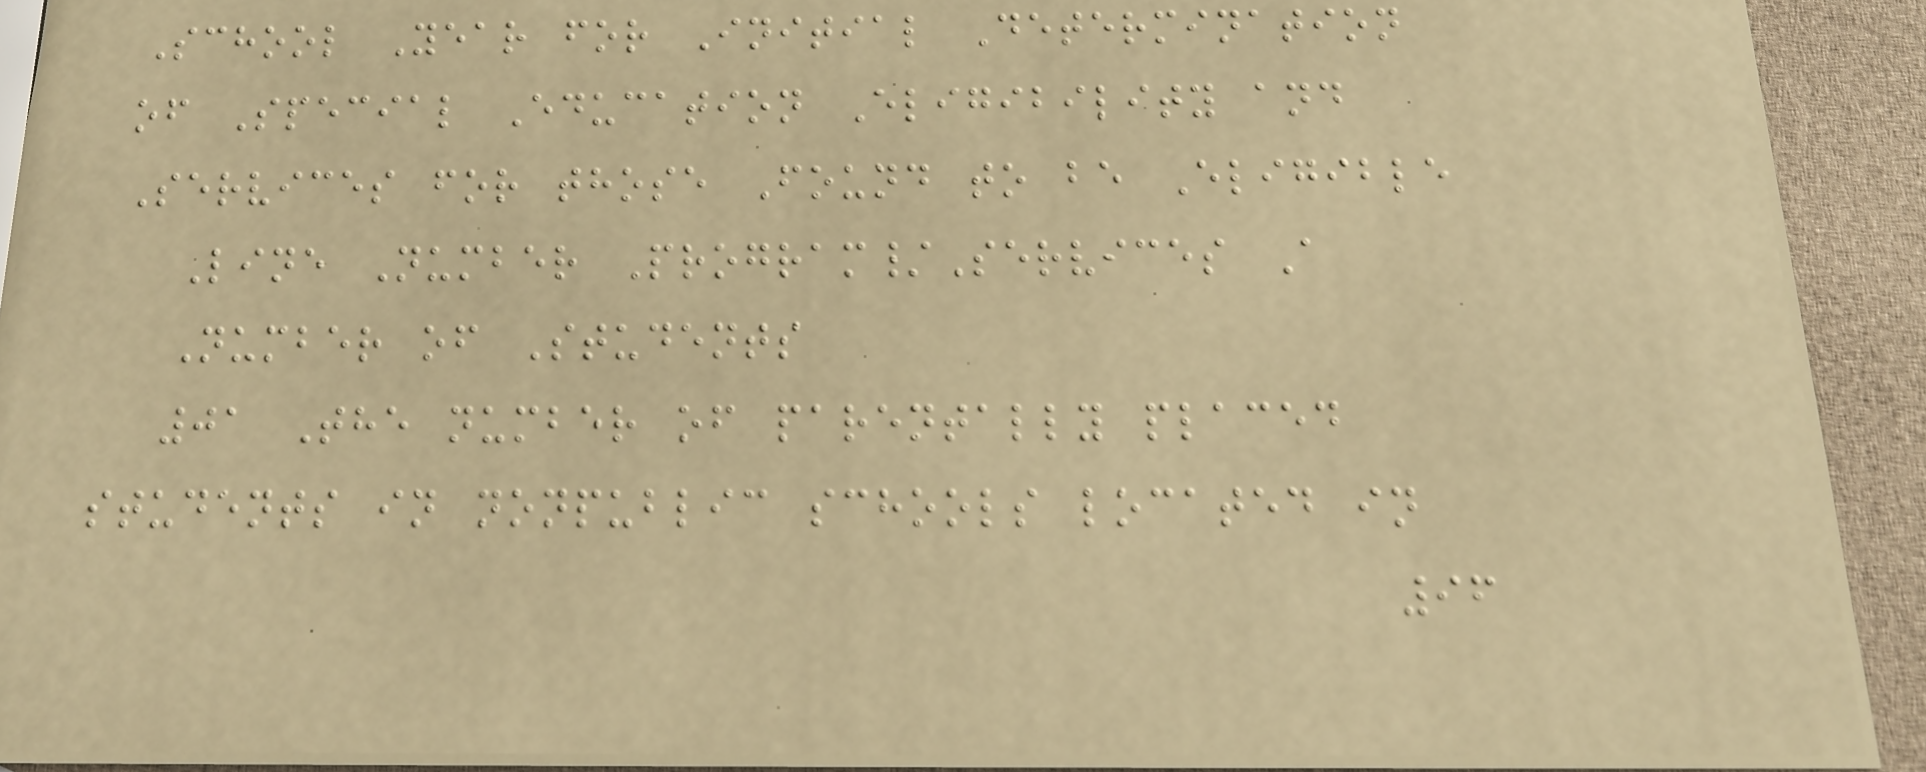School Year for Initial Determination
of Special Education Eligibility and
Services for those Found to be Eligible
Line Number Program/Services A
Number of Students
01 The number of parentally placed
students in nonpublic schools located in
96
